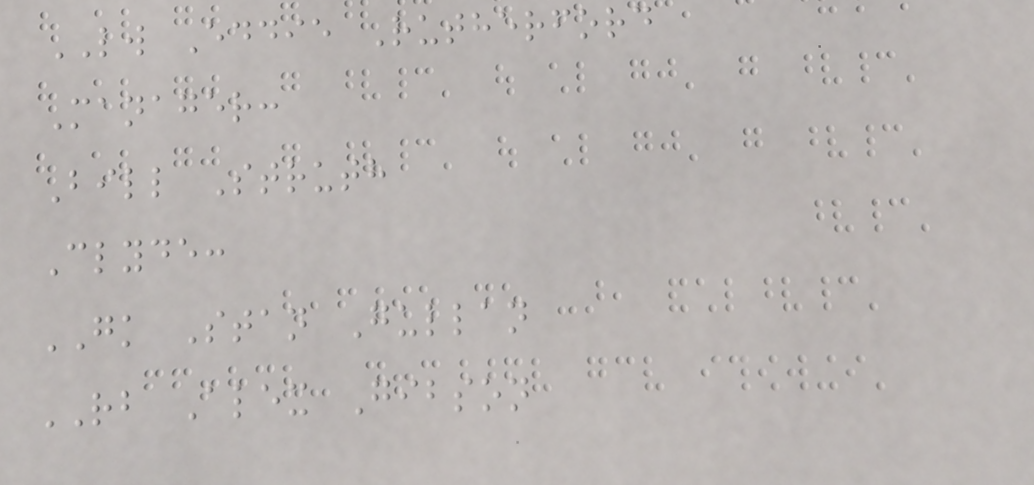LW Eddie Rutherford
Manager:
Bill Struth
Clyde:
GK Stan Gullan
RB Alex Gibson
